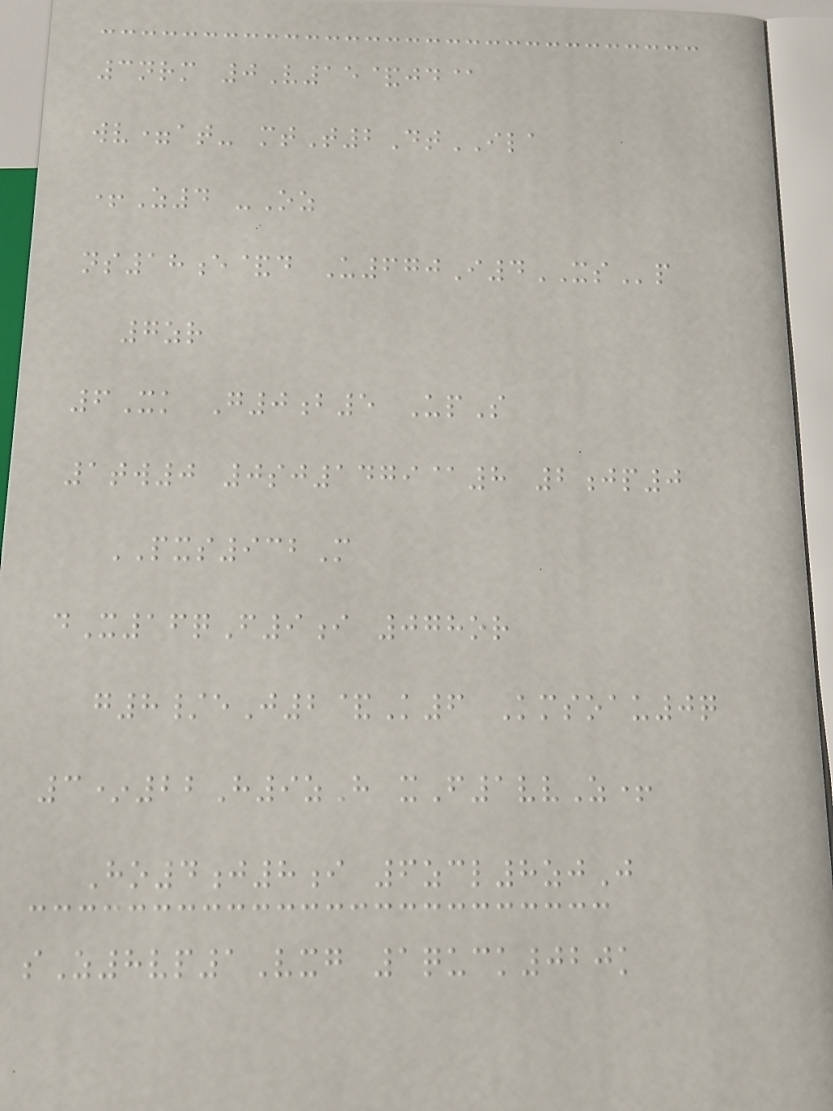3nrm 0V15&jd@
wv=at- mtT2DtILA
+Z4 -Oz
ns18e&d U670I4XSp
7zr
6Xk G0b5 UpS
1tw0 0sj1479@8 2jp0
PXS932M
dX16qF9i 078or
g8/eJ2&K6 Kmsoau0q
3*22H9zH xF1vvZ+
Ho4j8i 6zcl8zjJ
sZ8vp1Vxg 1quck020k
